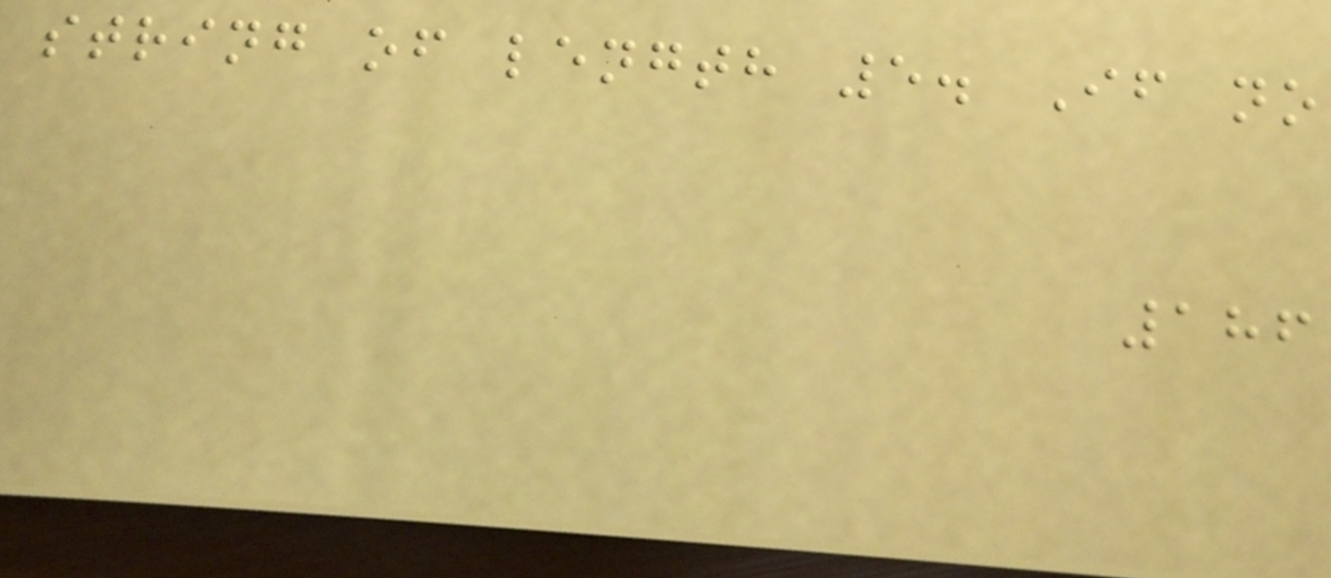string of length 5. If no
186
